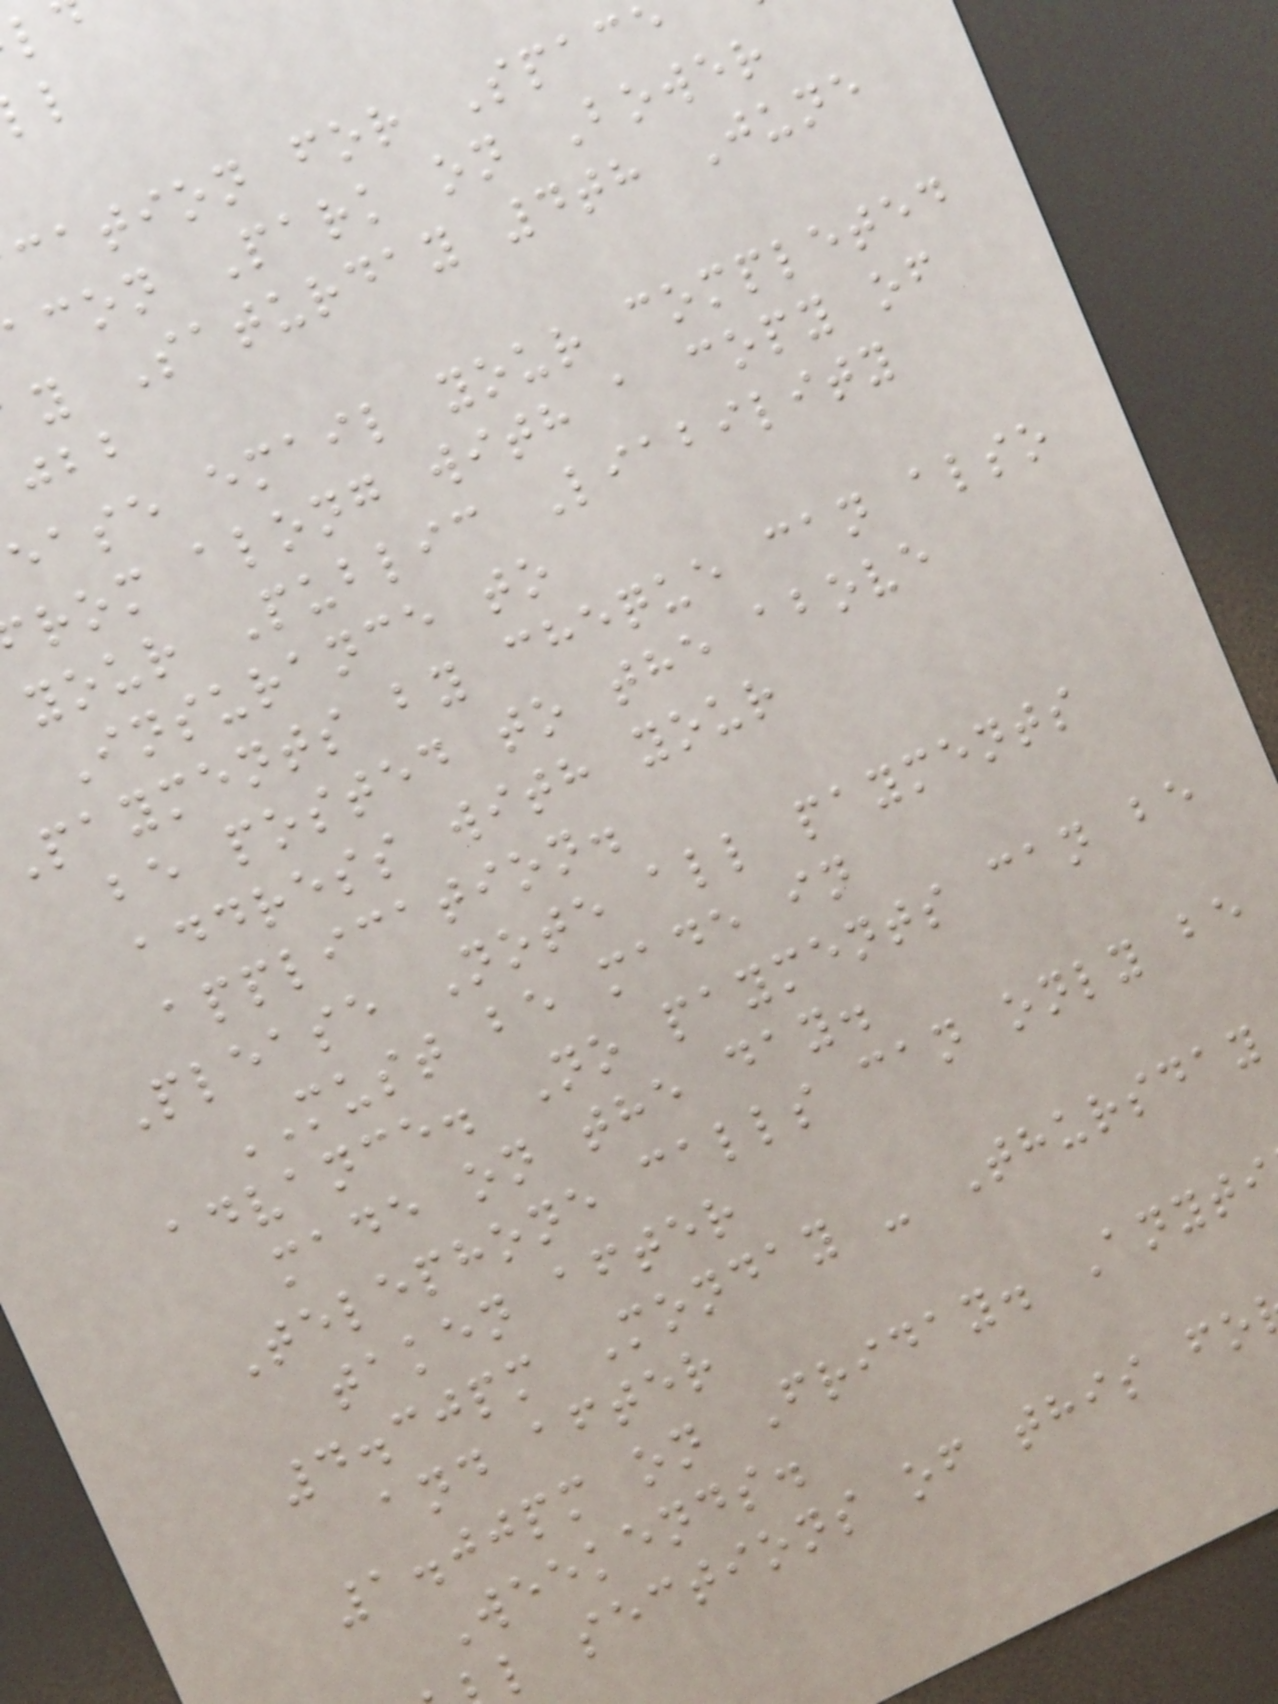cation for Space
acon Park on Bower
y Saturday 4th June
ease email your completed
rom along with a copy of
your Public Liability
Insurance to
payments by cheque can also
be posted to the above
address with your
application.
Please Note all payments
MUST be made in
advance. No payments can be
made on the day.
Telephone calls can only be
taken after
4.30pm Monday - Thursday
and after
1.00pm on Friday. Anyti
Weekends.
l sections of this fo
